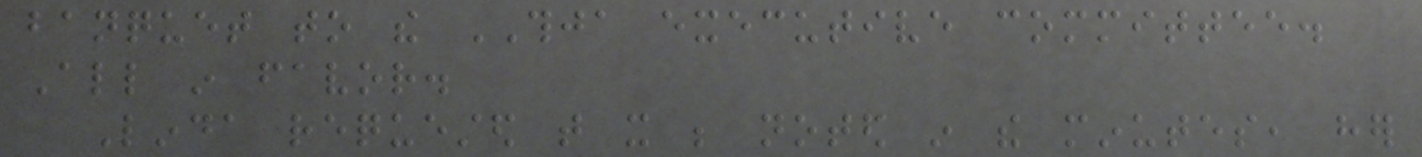banquet to the THJA executive committee.
All in favor.
Linda requested that it be noted in the minutes, her
